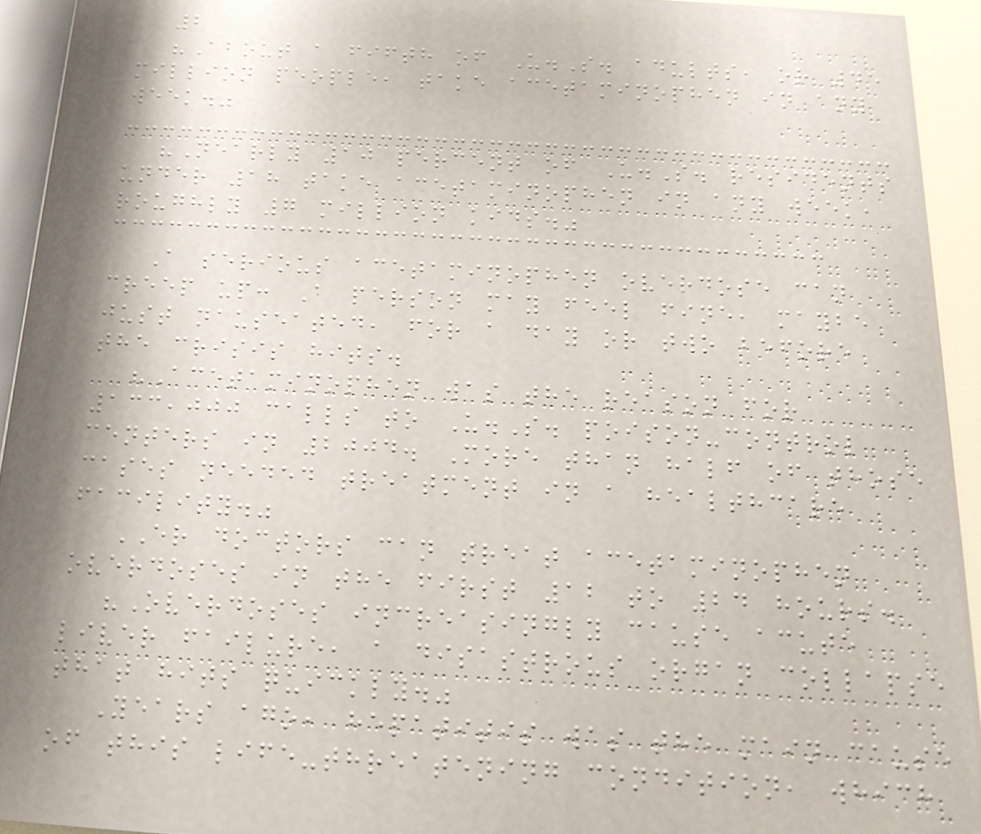2
"About a fifth of U.S. adults, or 45
million people, take acetaminophen in any
week."
"Nearly 10 percent of U.S. residents
under 18 take acetaminophen in any week,
roughly 7 million kids."
A serious acetaminophen overdose can
creep up: A person may feel fine, maybe
just nauseated, for a day or two before
the crisis hits.
"Acetaminophen was the reason for
133,000 calls to U.S. poison-control
centers in 2004. More than half of those
cases needed treatment in a healthcare
facility."
ER doctors can treat acetaminophen
overdoses in the first 12 to 24 hours.
"Overdoses increasingly cause acute
liver failure, a disastrous organ collapse
that hits quickly."
Years ago, hepatitis was the main cause
of this life-threatening condition, which
